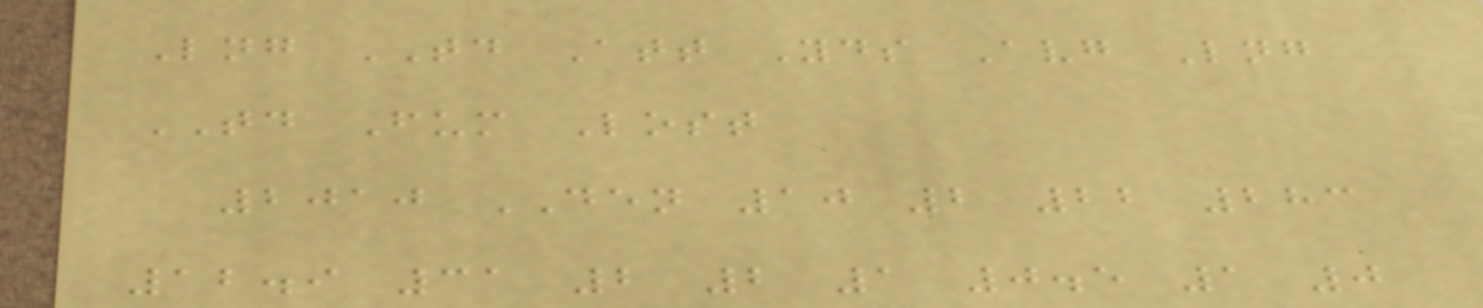Lng TD Att Yds Avg Lng
TD Fum Lost
2010 DEN 10 2 22 283
12.9 31 2 2 1 0.5 1 0
